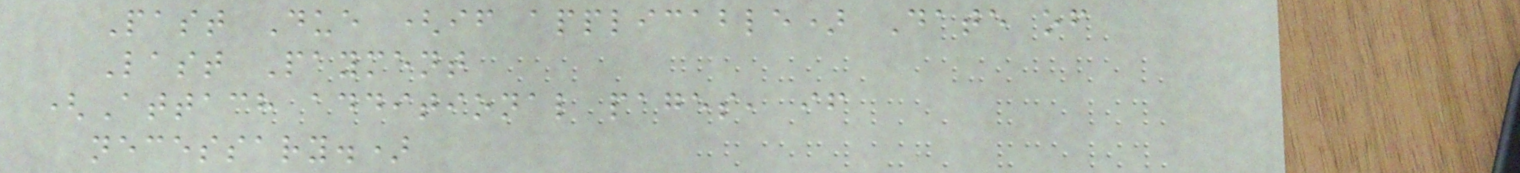Past Due (if applicable) Date of
Last Payment
(Attach additional pages, if
necessary.)
